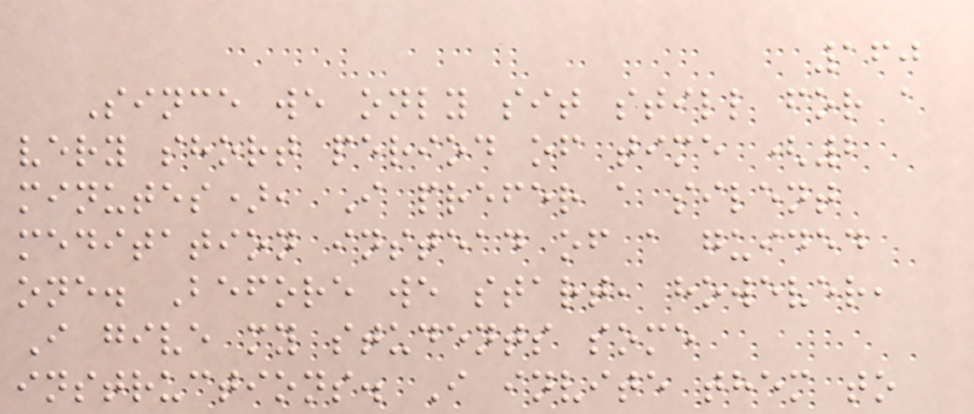160
Since we only sit still for a
very short period of time (2
minutes), I prefer a silent
meditation instead of a guided
one. Before we start, however,
I give my students some
instructions. I invite them to
